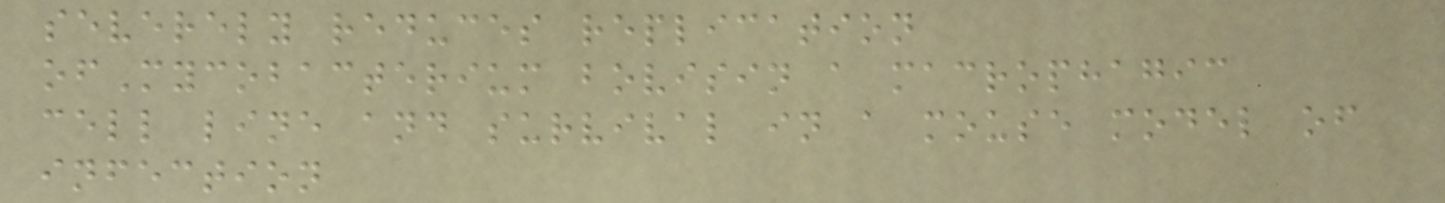severely reduces replication
ofMycobacterium bovisin a macrophagic
cell line and survival in a mouse model of
infection
